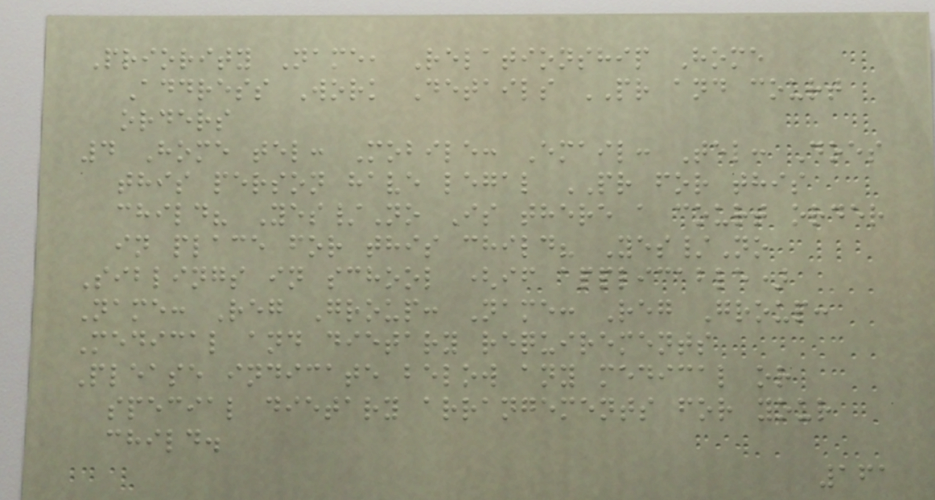Priority Name, Relationship Home
Address Work Details PR and court
orders
4 Home tel: Mobile: Email: Tel: Does
this person have legal PR for this
child? Yes/No Is there a court order
in place for this child? Yes/No
Siblings in school (if applicable)
Name: Reg Group: Name: Reg Group:
Medical and dietary requirements
Please indicate below any medical or
special dietary arrangements for your
child.
161
